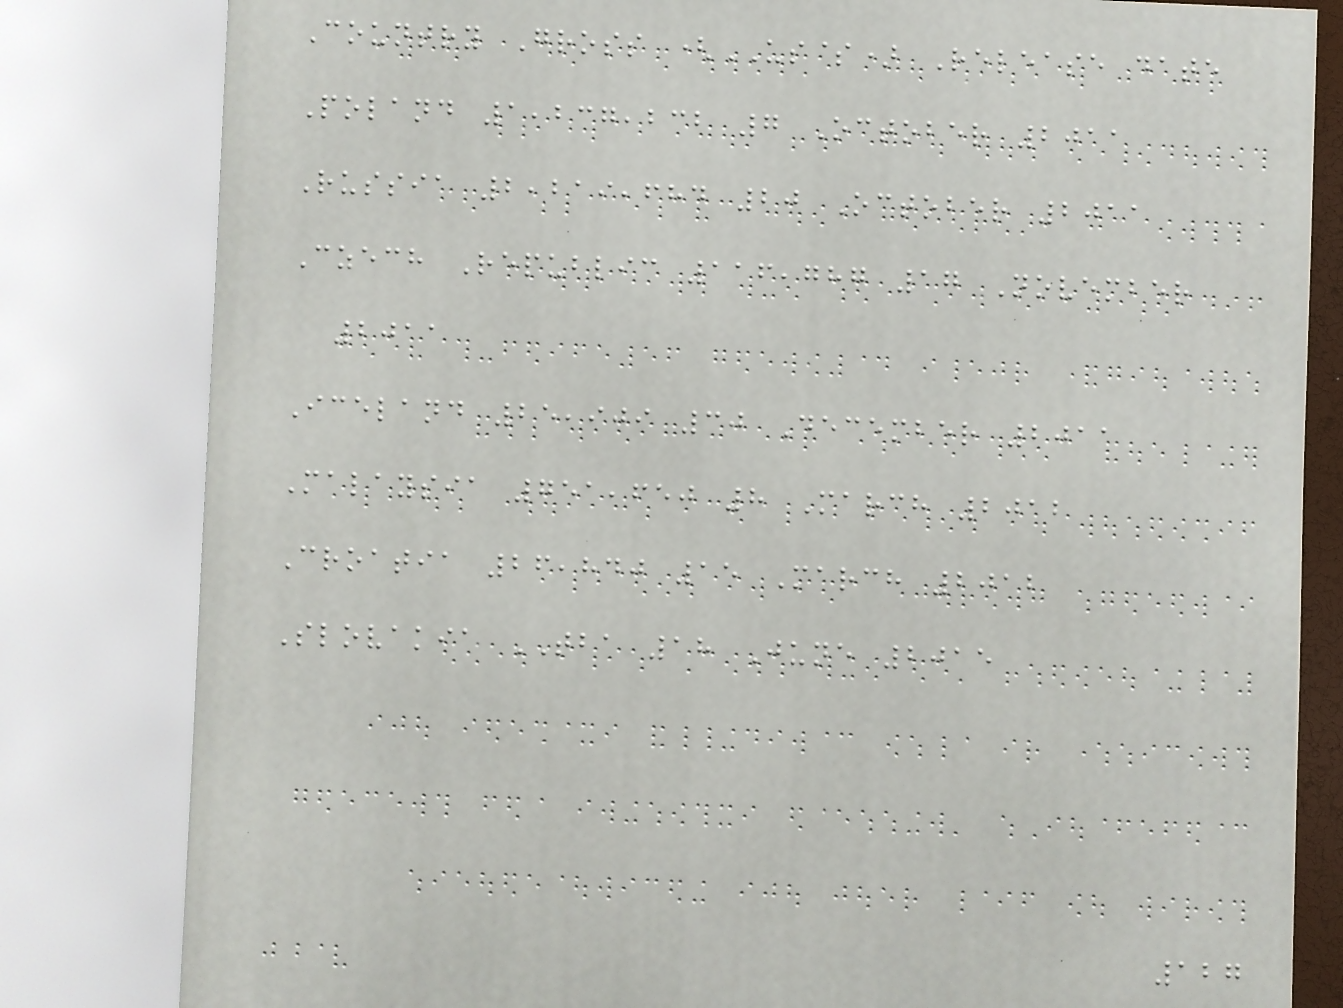Country Gross (US$) Release date
Poland 1,237,232 7 October 2011
Russia 2,219,684 20 October 2011
Czech Republic 116,787 17 November
2011
Iceland 25,909 30 December 2011
Malaysia 751,650 8 March 2012
Croatia 26,840 15 March 2012
Slovakia TBA 18 June 2015
127
